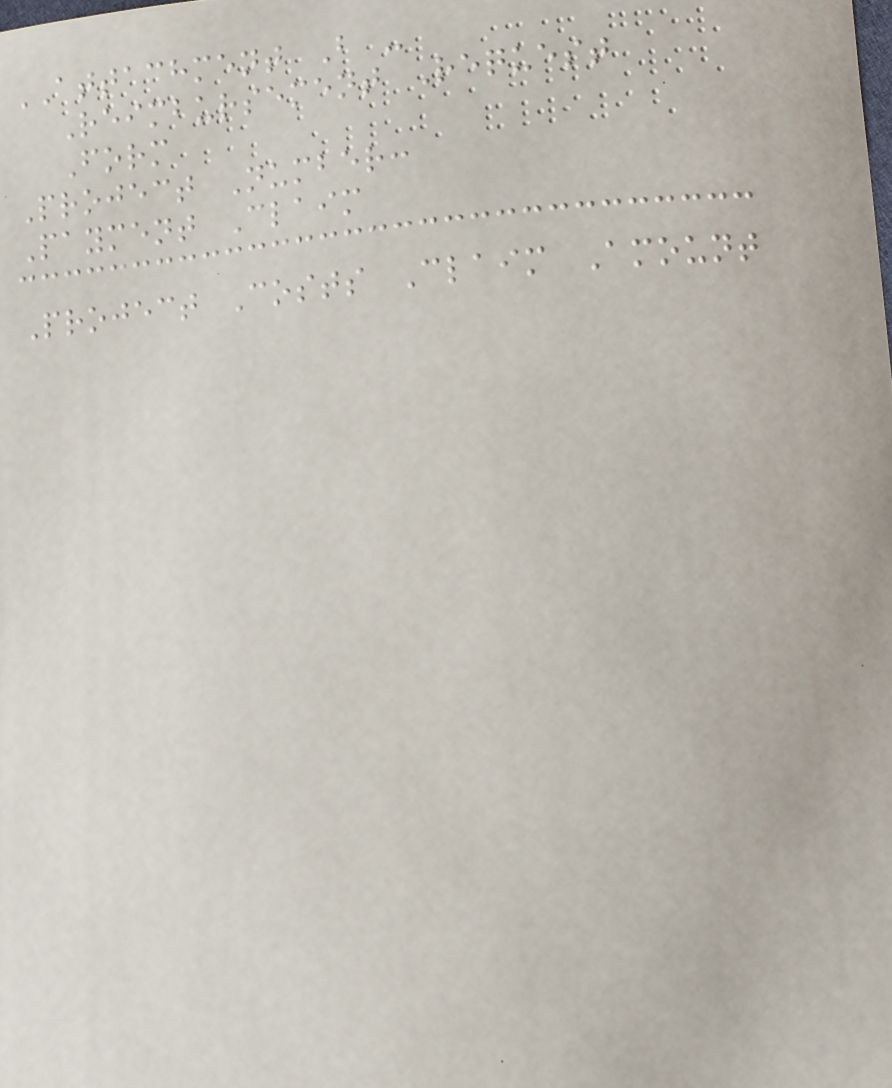ATTACHMENT B -
Reimbursement Request
Form
Project Number:
Payment Claim
Project Costs Claim Amount
